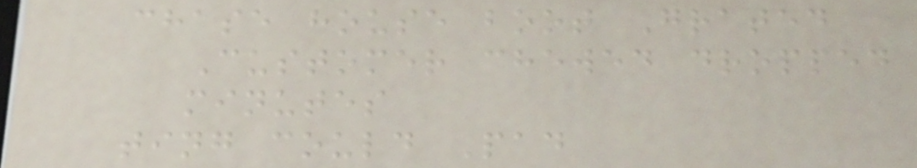chase house boot Grated
Customer chewed dropped
minutes
ting could Pad
